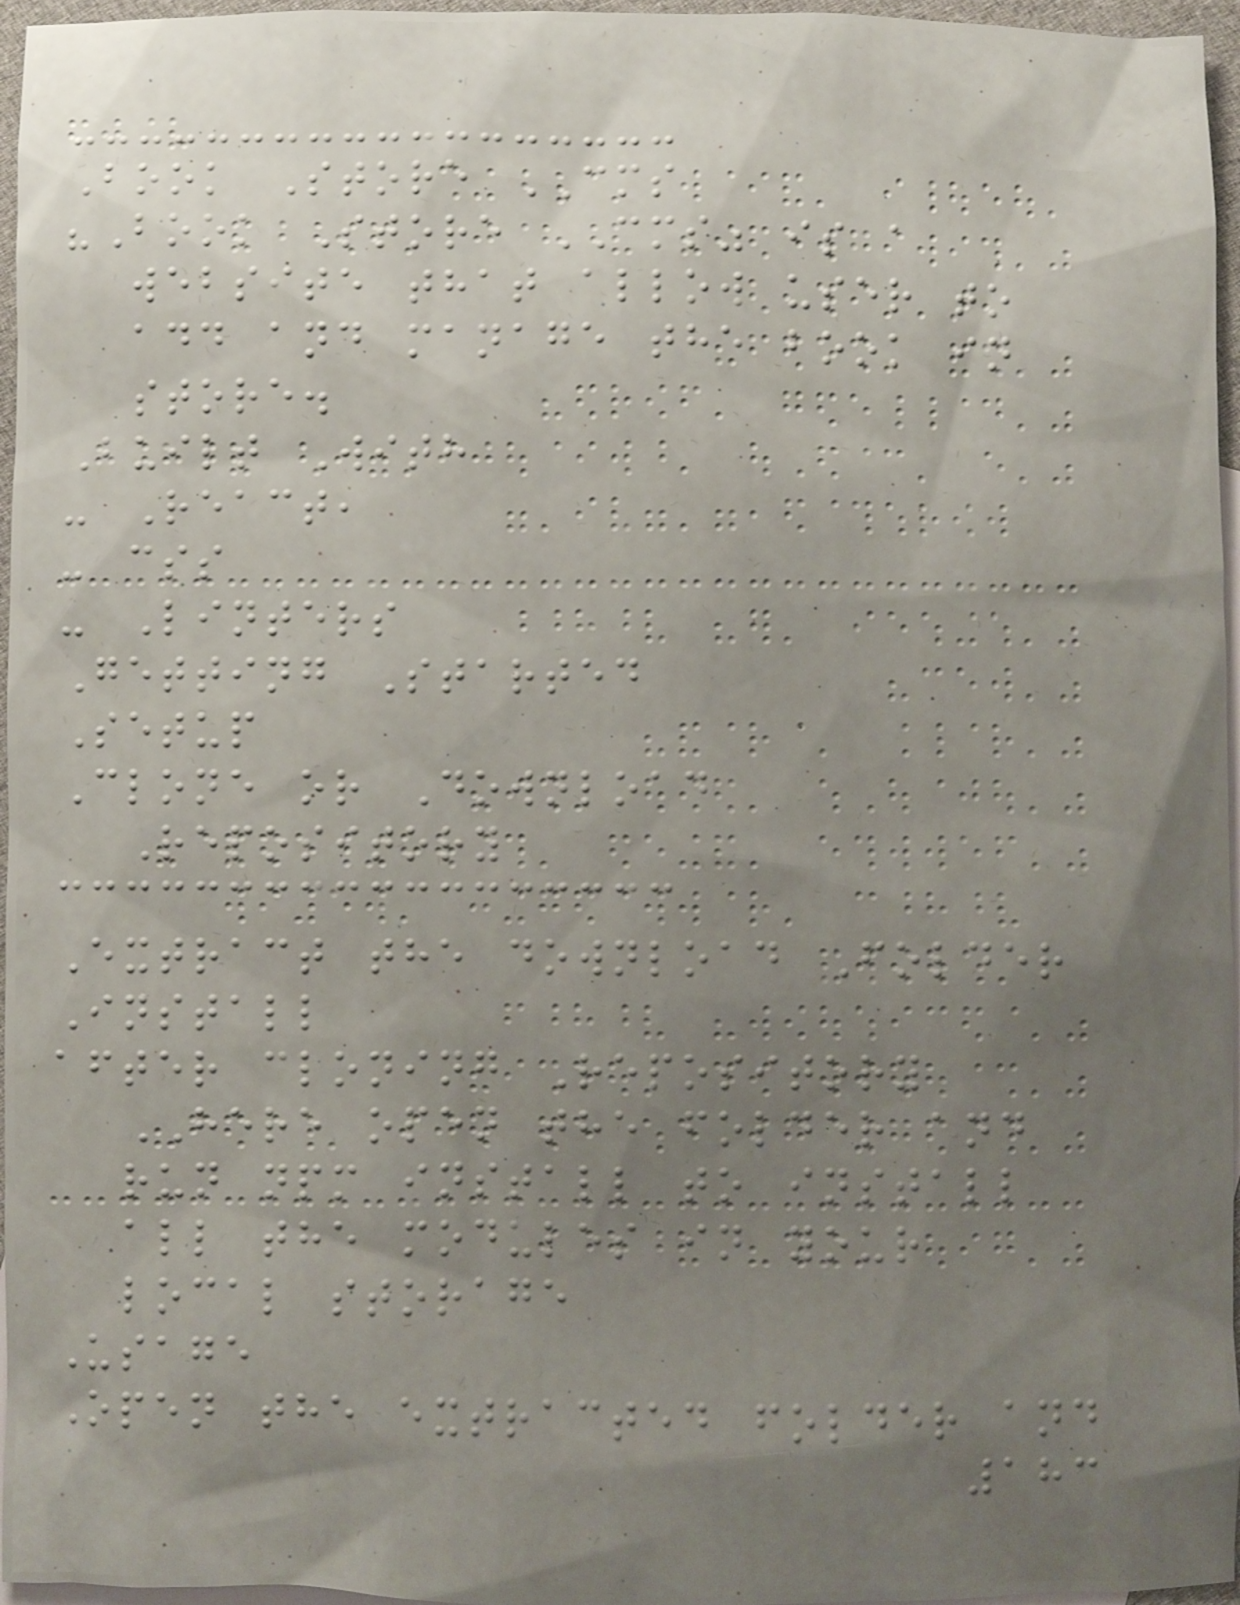Book Store CMS
"Book Store CMS" is a
website that allow user to
add and manage the book in
store.
Built With
- React,
- css
- Linters
Getting Started
Setup
Clone or Download
Repository
Extract the download Folder
Install
after cloning Repository
HERE open the folder and
run npm install to install
all the modules in your
local storage
Usage
Open the extracted folder and
183
